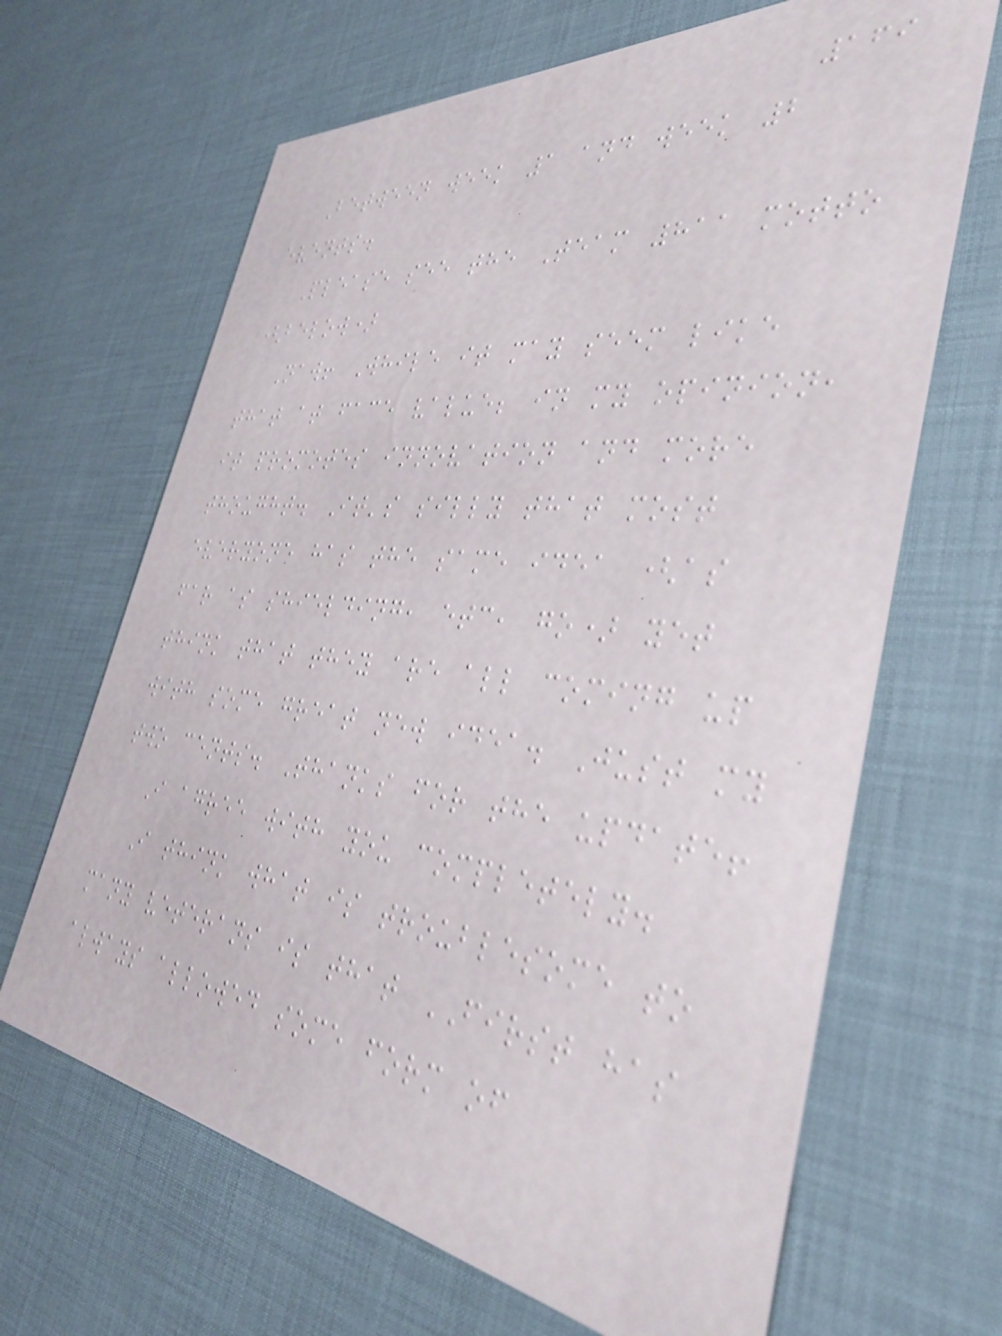169
Between week 1 and week 2
events.
Please see the Team 811 motto
(below)
Naw! While it may seem like
that at face value; in my opinion,
it promotes innovation and more
thought. It's silly that most
everyone has the same idea (as
far as shielding, etc, go) yet
think that they are all coming up
with some great new idea. Just my
two cents. Thanks for the update!
I agree with you completely.
I think what is troublesome to
many veterans is that FIRST has
always allowed some form of
